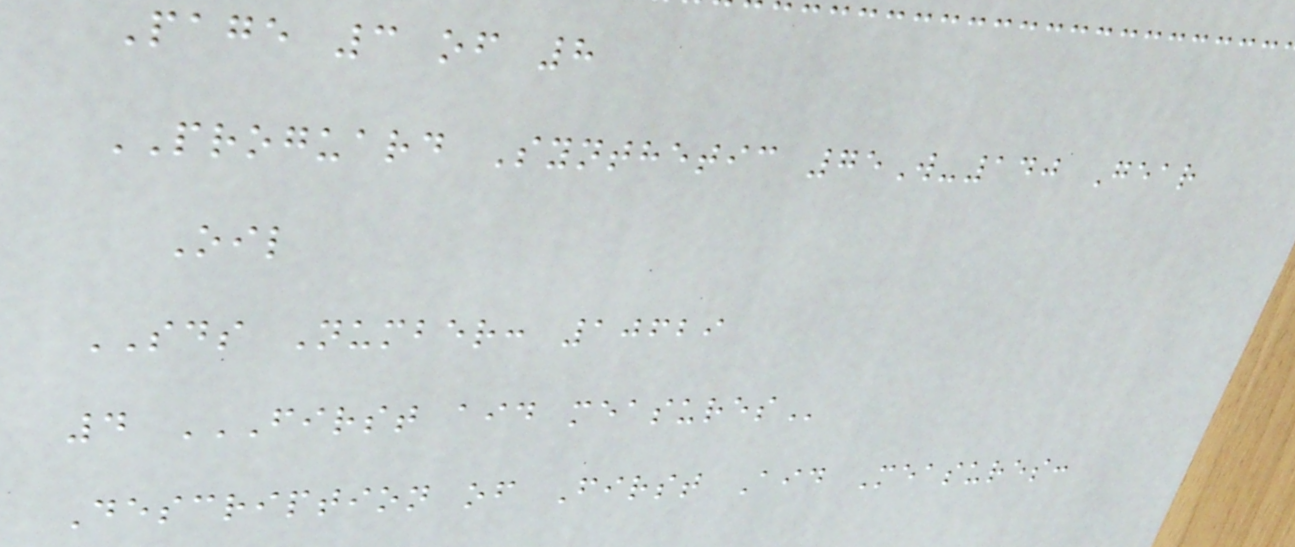Page 3 of 8
PROGUARD Synthetic 75W-140 Gear
Oil
SDS Number: 10629
4 FIRST AID MEASURES
Description of First Aid Measures:
